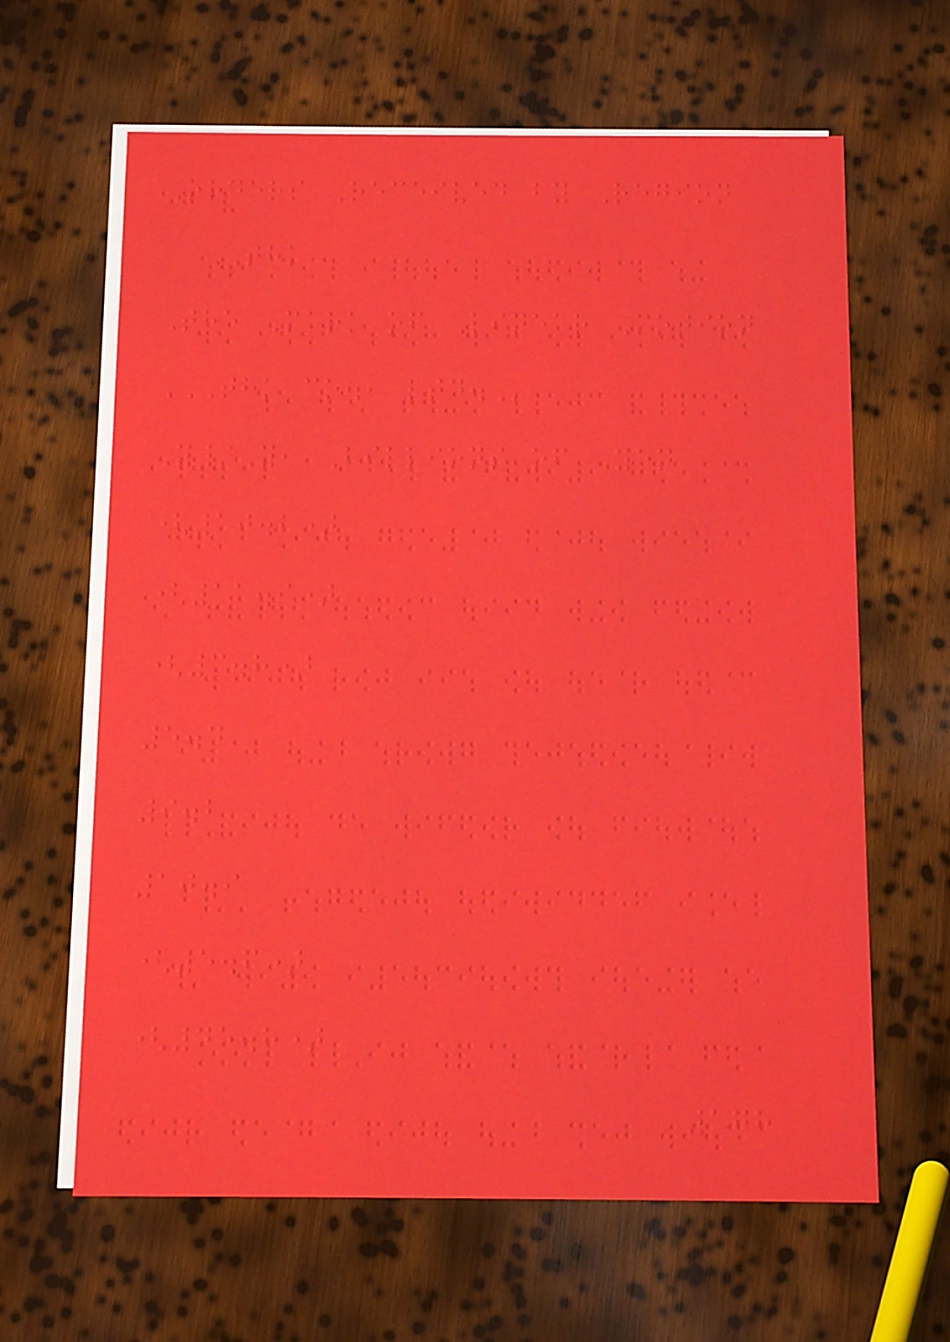Orders Received by Region
THK
The Mark of Linear Motion
THK CO., LTD.
Y/Y, Billions of Yen
(10.2)
(11.9)
(3.8)
5.4
9.2
10.9
(5.6)
(45.8)
178
